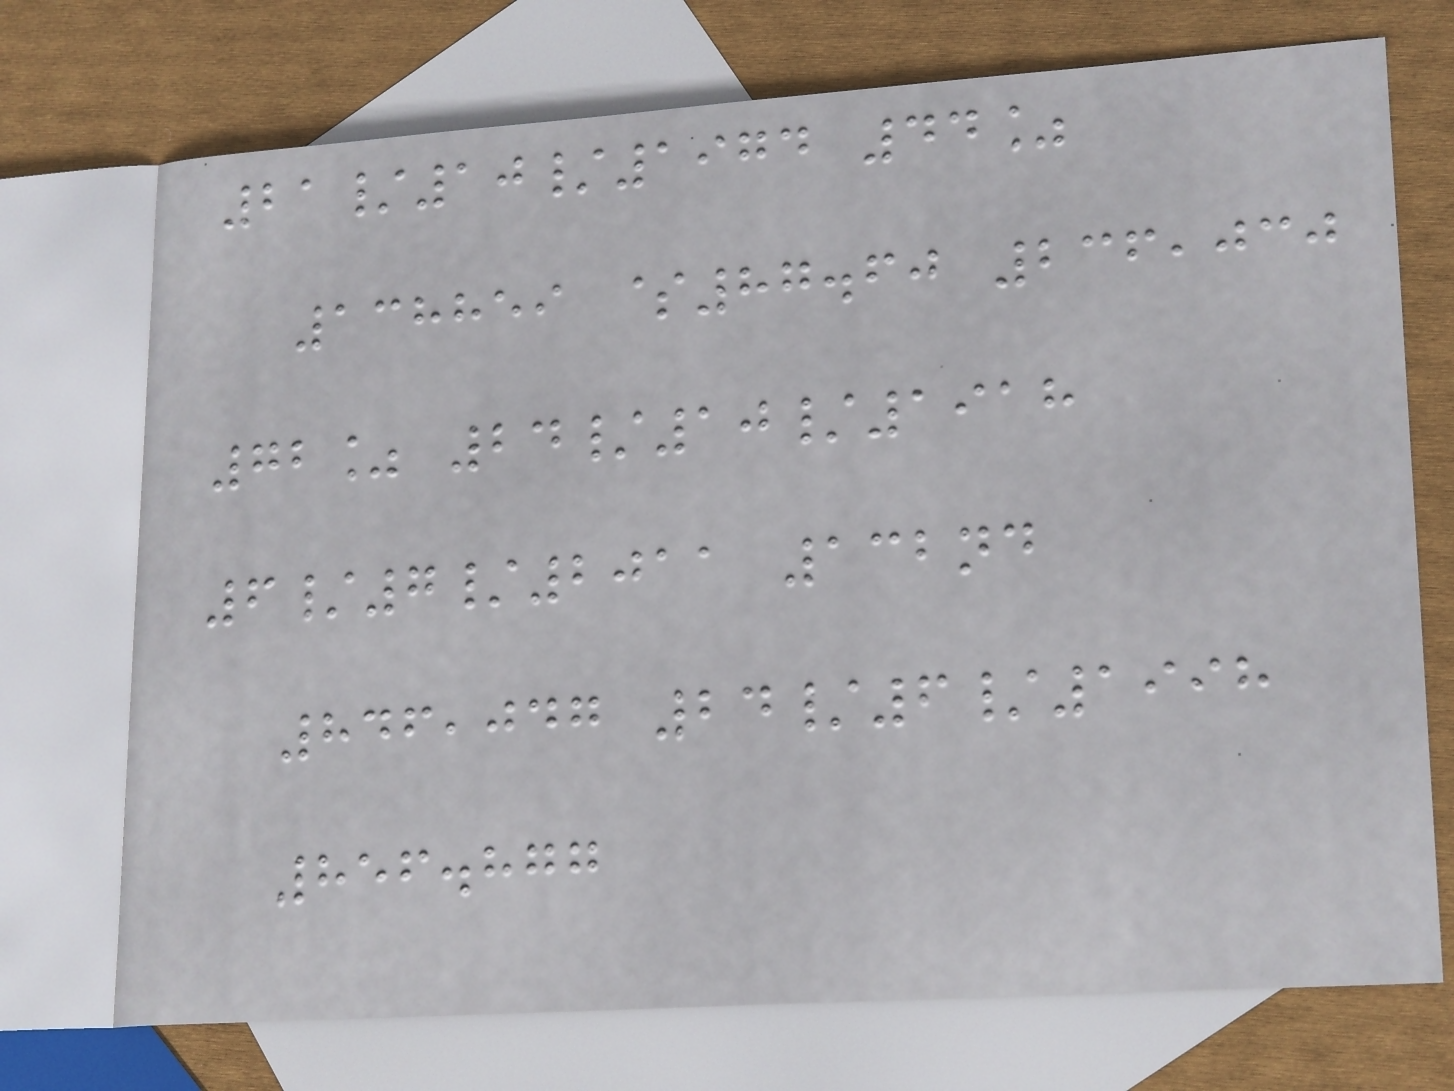21/10/1974 44%
138859 $87.60 236,030
72% 24/10/1918
6/7/2011 132nd
846,047 24/6/1998
856.877
